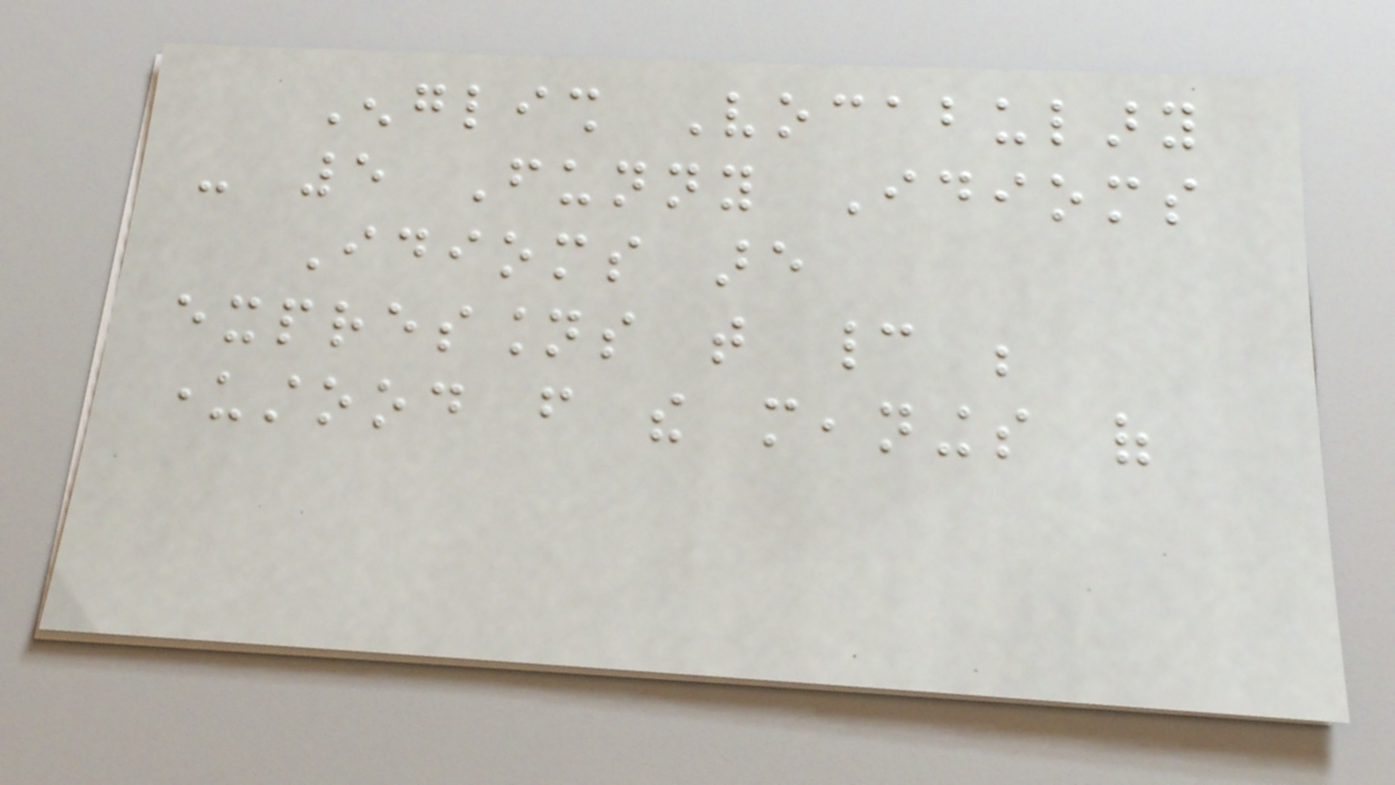English Vocabulary
- 5 Funny Idioms
Idioms are
expressions that cannot be
understood from the meanings of
